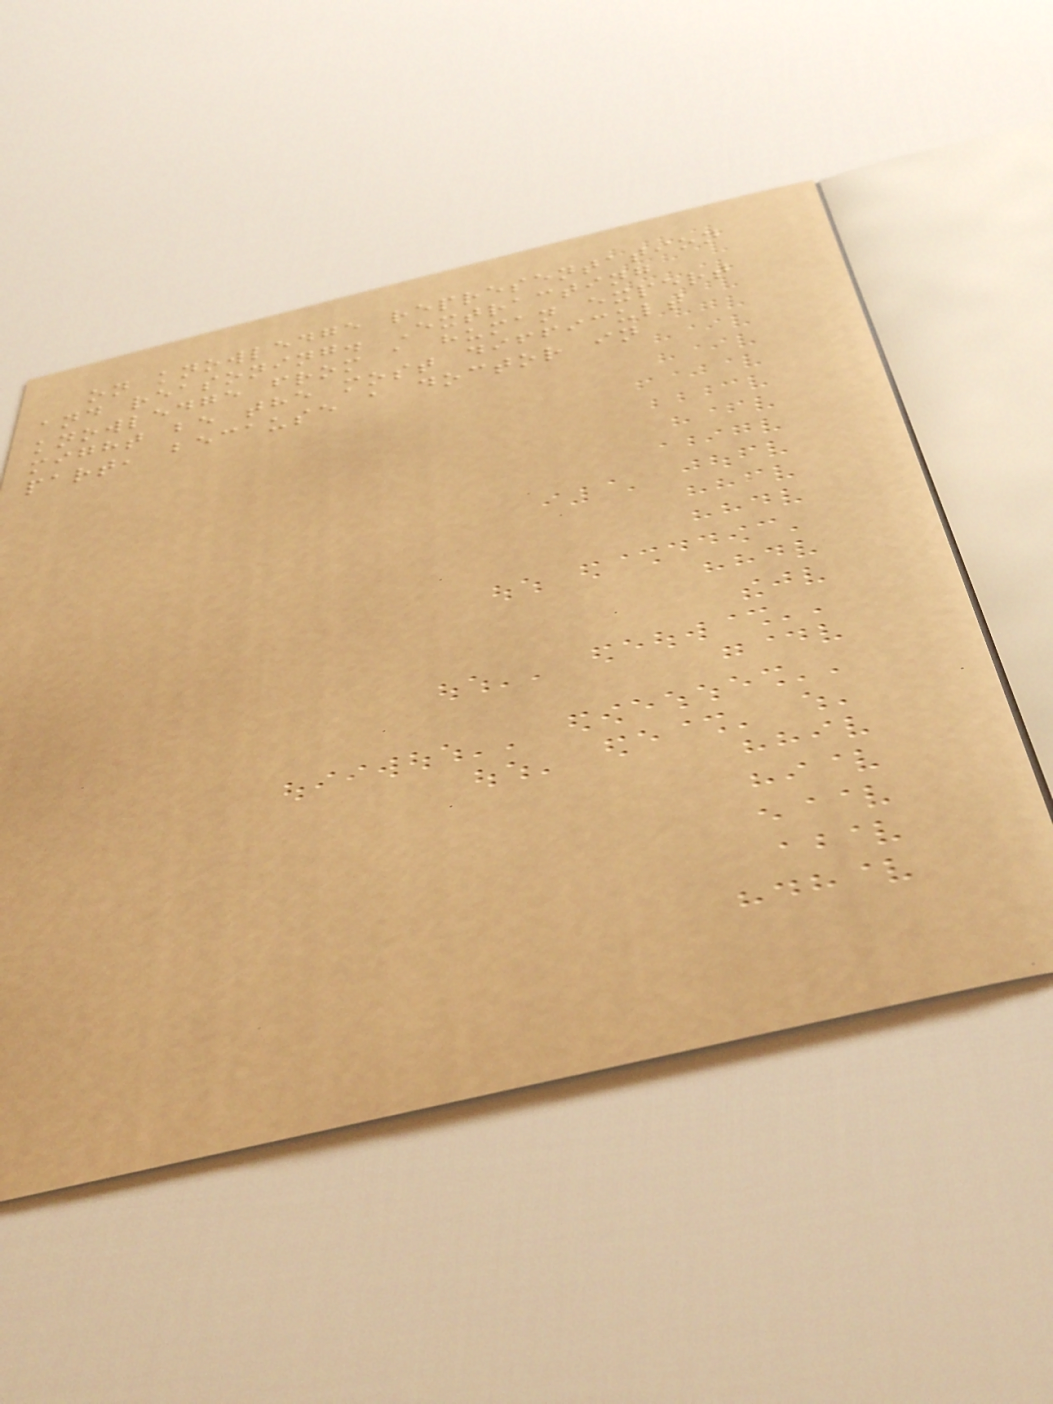on knowledge representation
and reasoning. Extracting
knowledge from a human expert
might be the most difficult
part, because a doctor in
